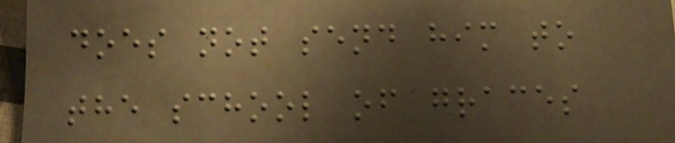does not send him to
the school of graces
